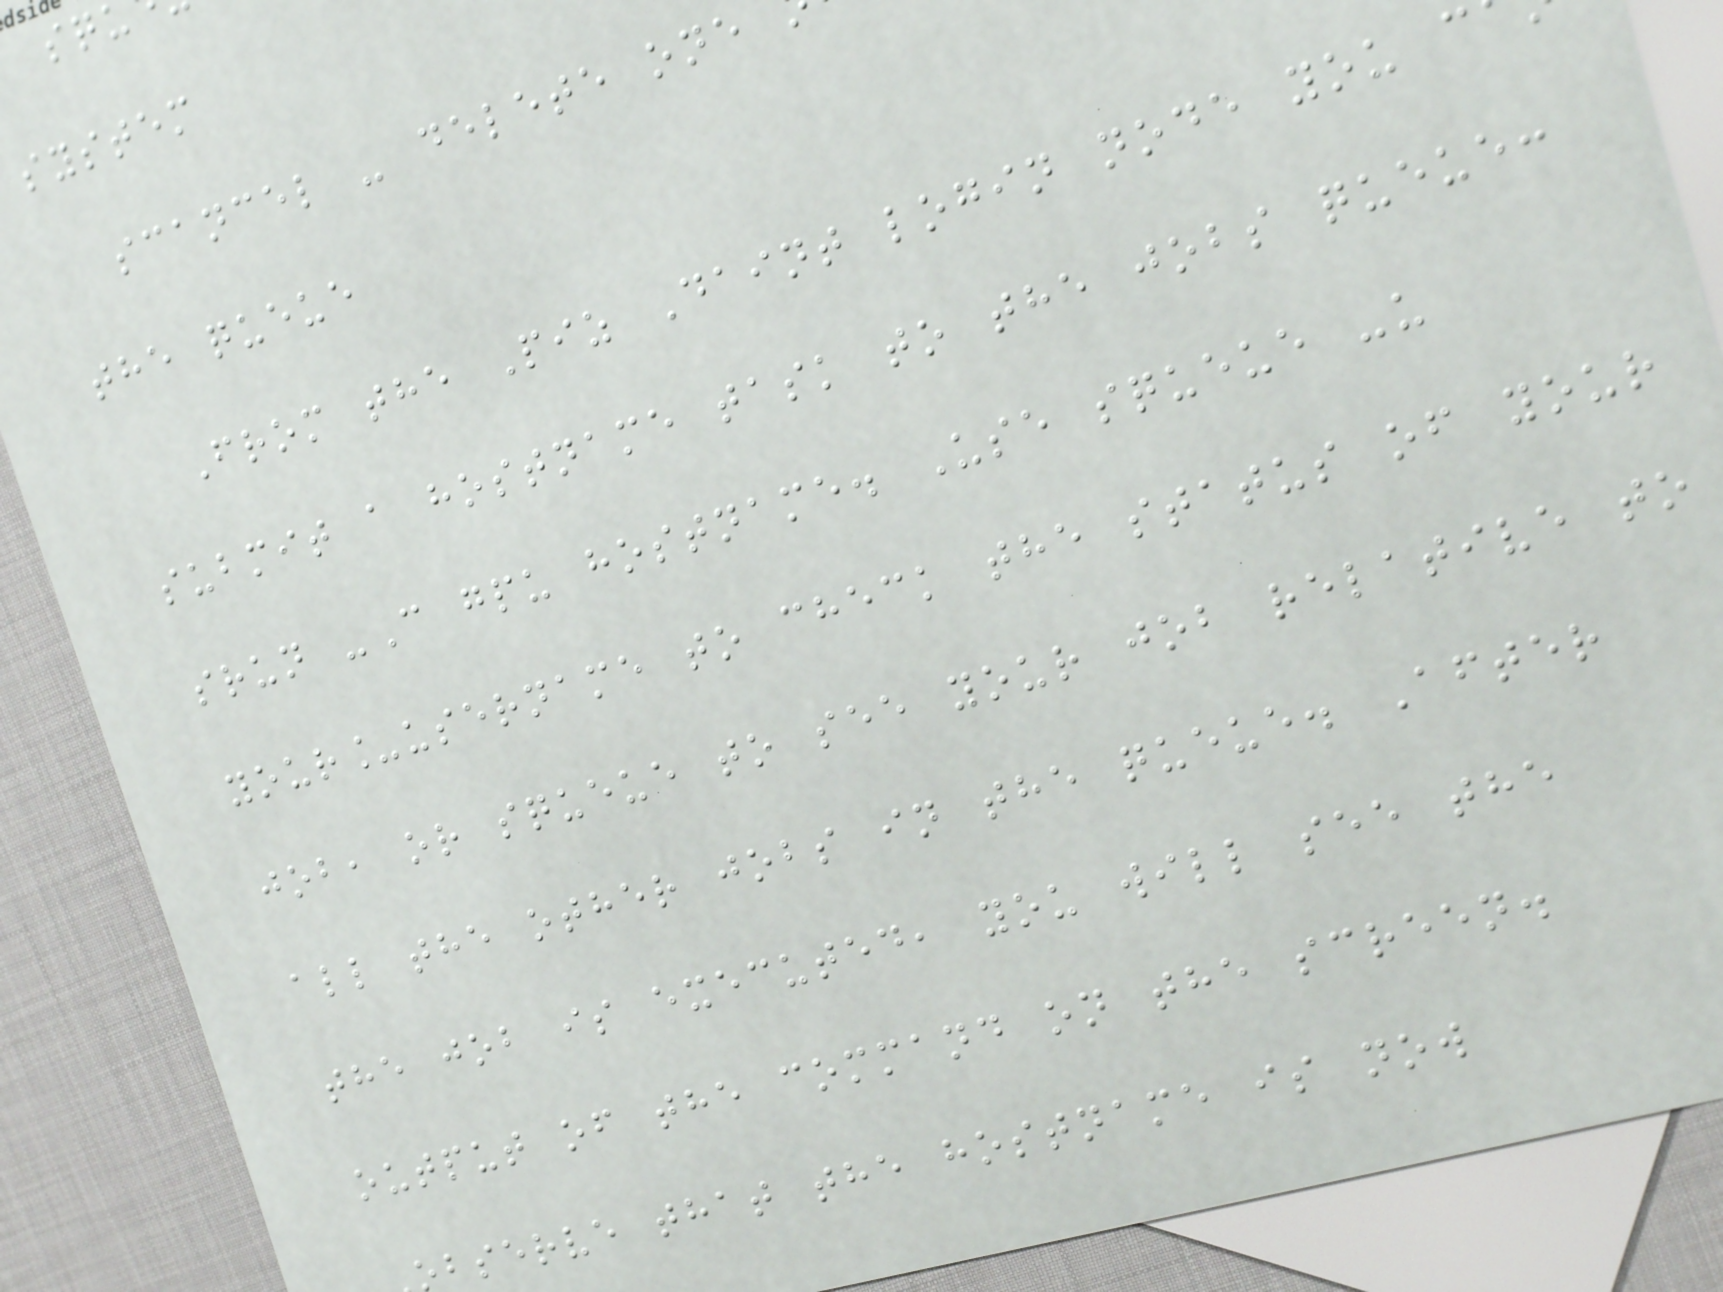system
scancel - delete one
the queue
From the Piz Daint login node you c
submit a hostname task to the jobs queue:
srun -C gpu hostname. Use squeue -u
your_username to check the status of your
job, or squeue to see your job relative to
all the other jobs in the queue. After
the job is executed, you will see the
output of the command on the screen.
bserve that the hostname is now
